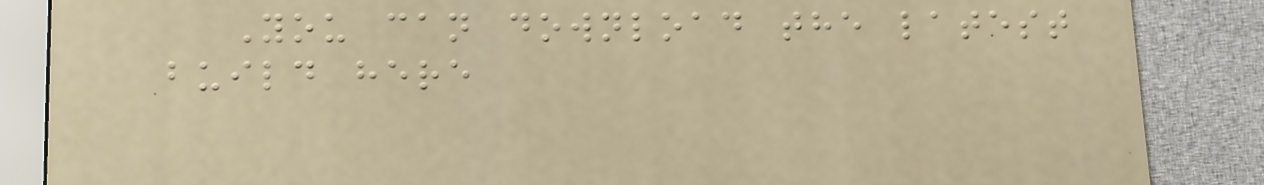You can download the latest
build here
